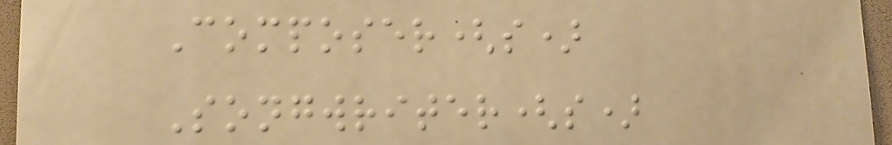Composer(s)
Songwriter(s)
